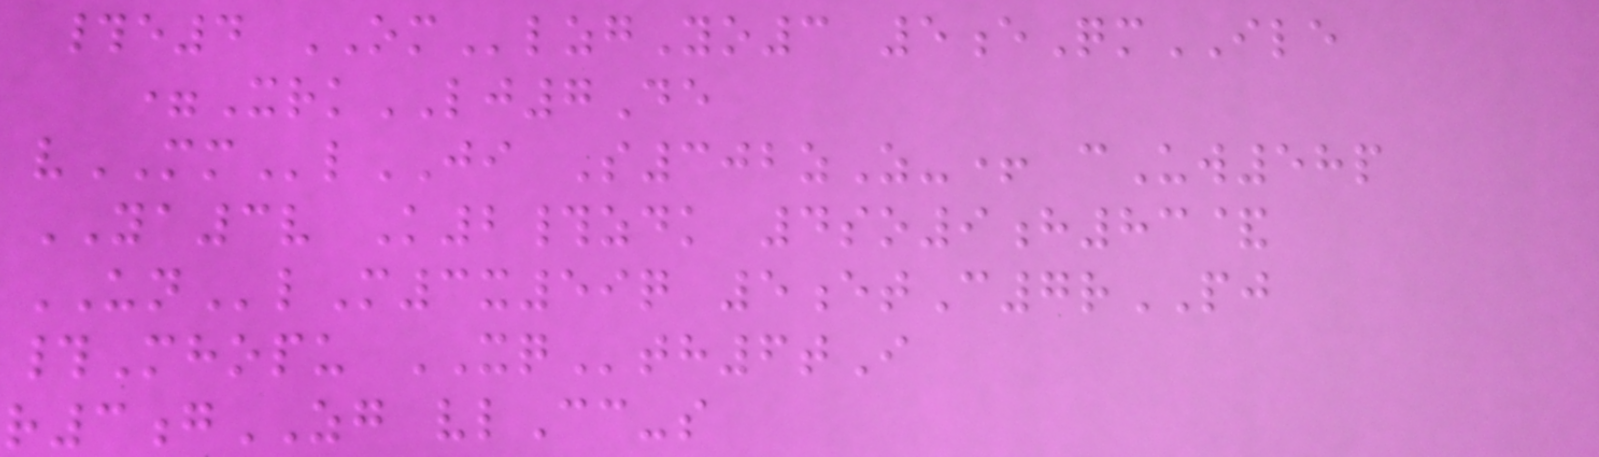#e4 OMlzgYo3 5eQmILE
=XrkLJ7De
vMMlJI S302zZ-+ cUw58p
YA3v K2#zdk 4so9h83&
UNlM3x59q 5etC7rPJ
#Mhopu XQth6tI
r3gZG vlCc-s
